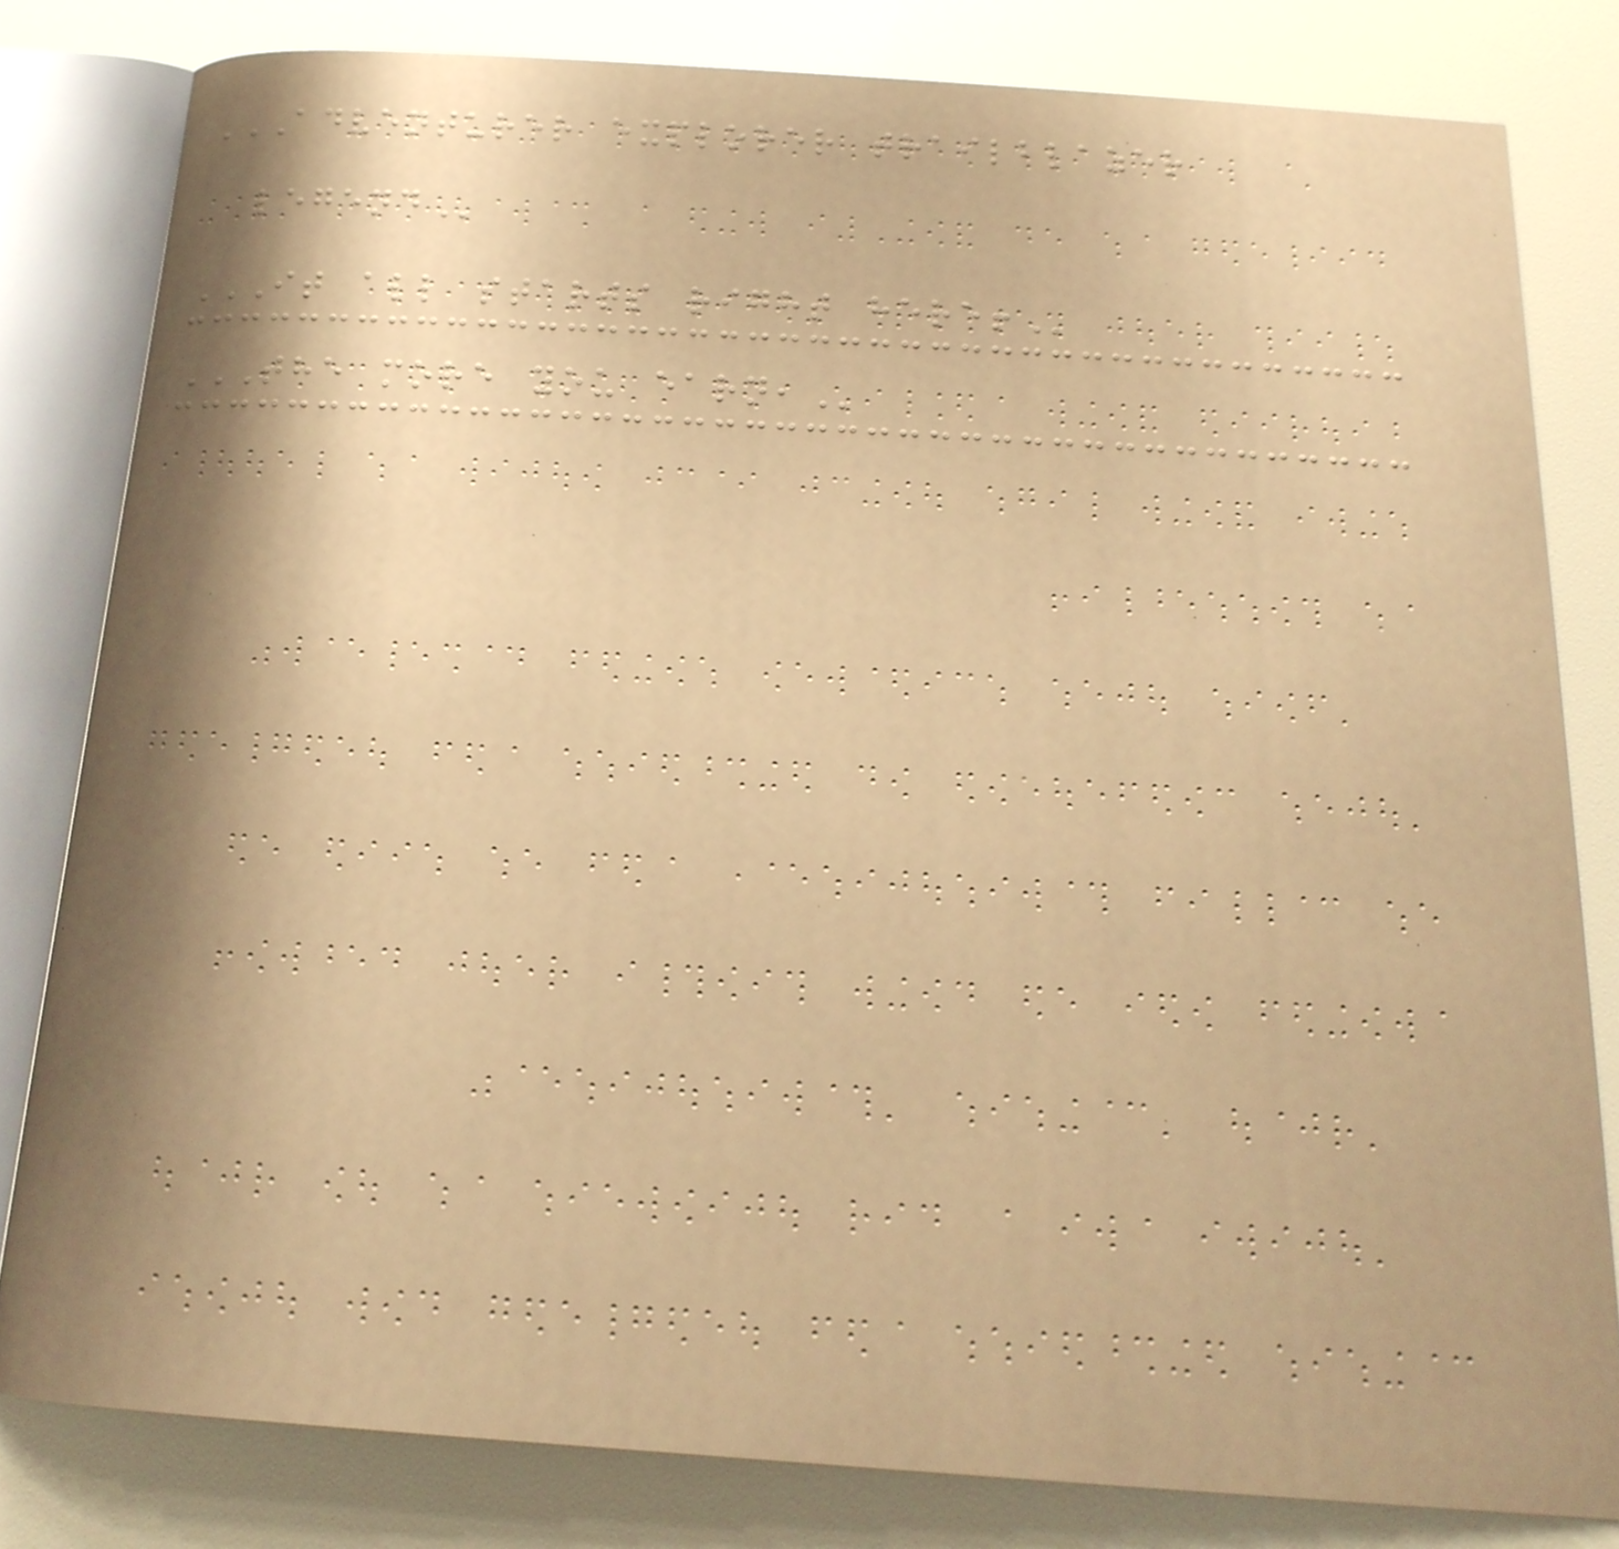ADVENTURER EXPLORER TRAILBLAZER
LEGEND
IT ALL STARTS RIGHT HERE!
THE MORE YOU EARN,
